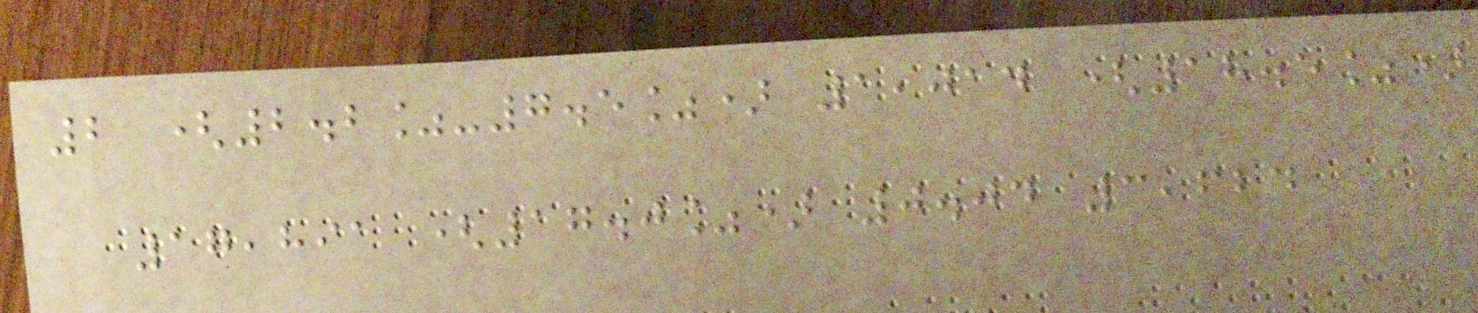2 (2.2%-7.5%) 1,014 (18.5%)
17,891 (17.0%) 0.04 3,624
